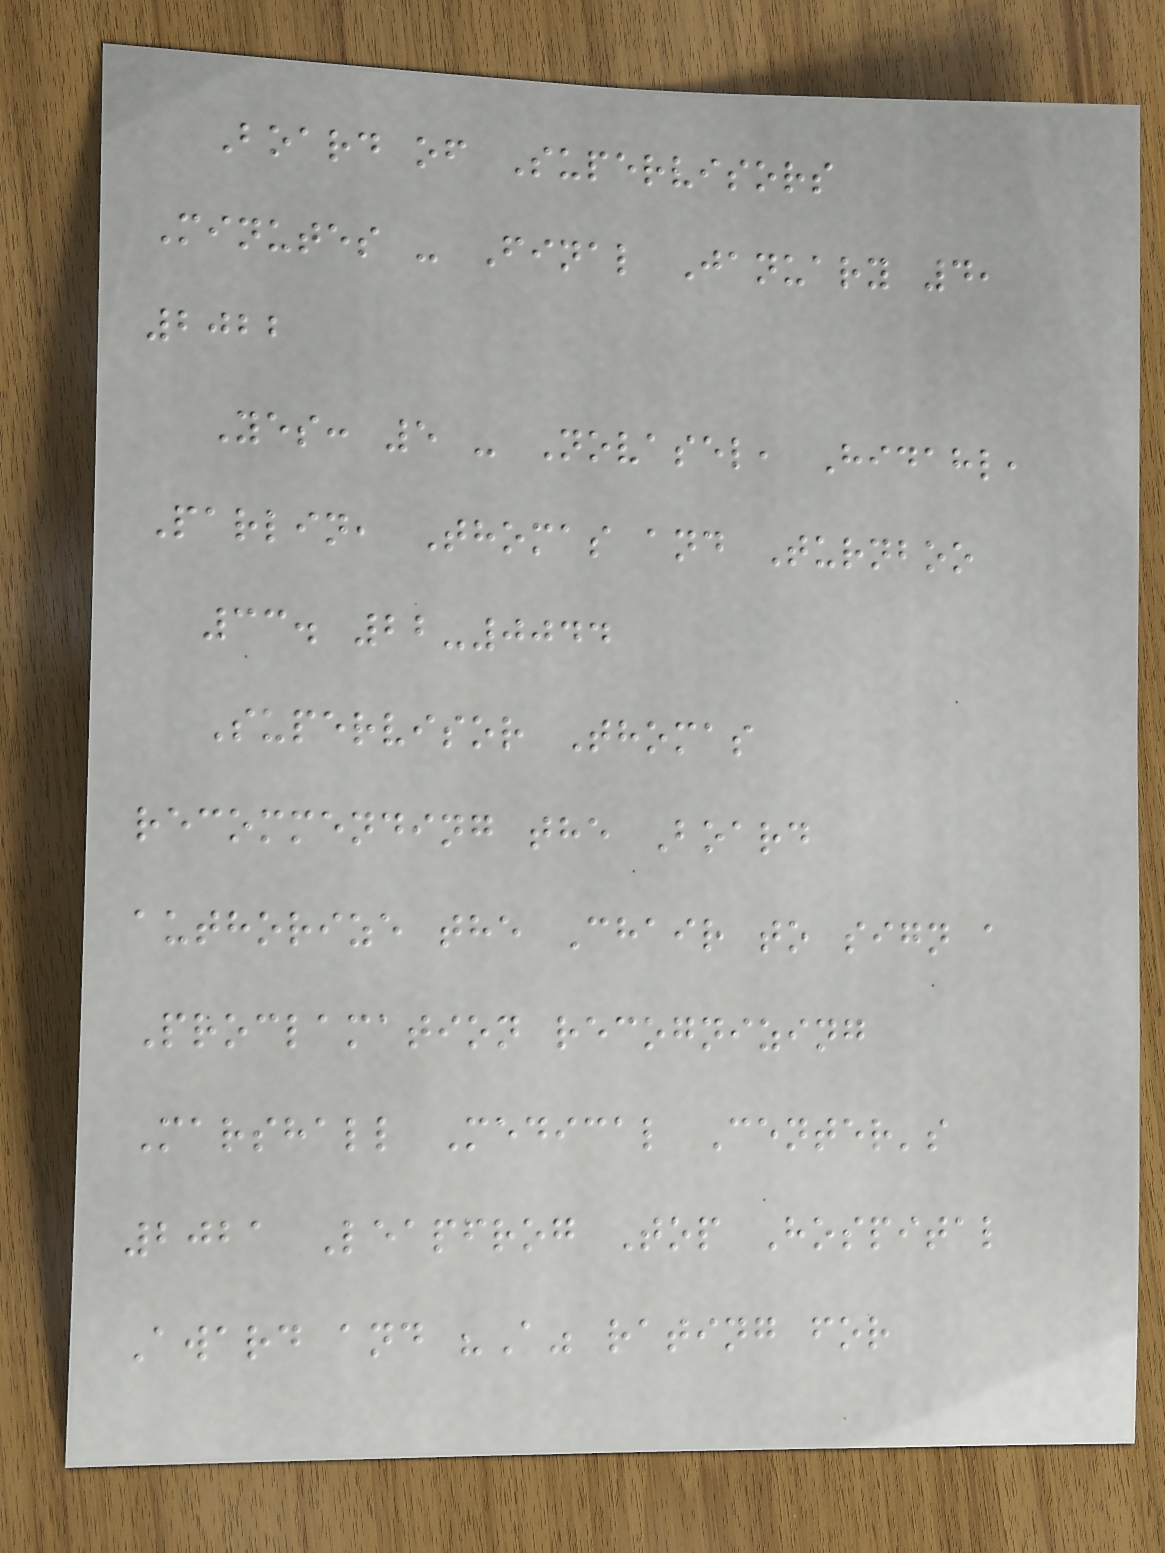Board of Supervisors
Minutes - Final January 4,
2022
Yes: 5 - Novasel, Hidahl,
Parlin, Thomas and Turnboo
33. 22-0044
Supervisor Thomas
recommending the Board
authorize the Chair to sign a
Proclamation recognizing
Marshall Medical Center's
2021 Leapfrog Top Hospital
Award and "A" rating for
